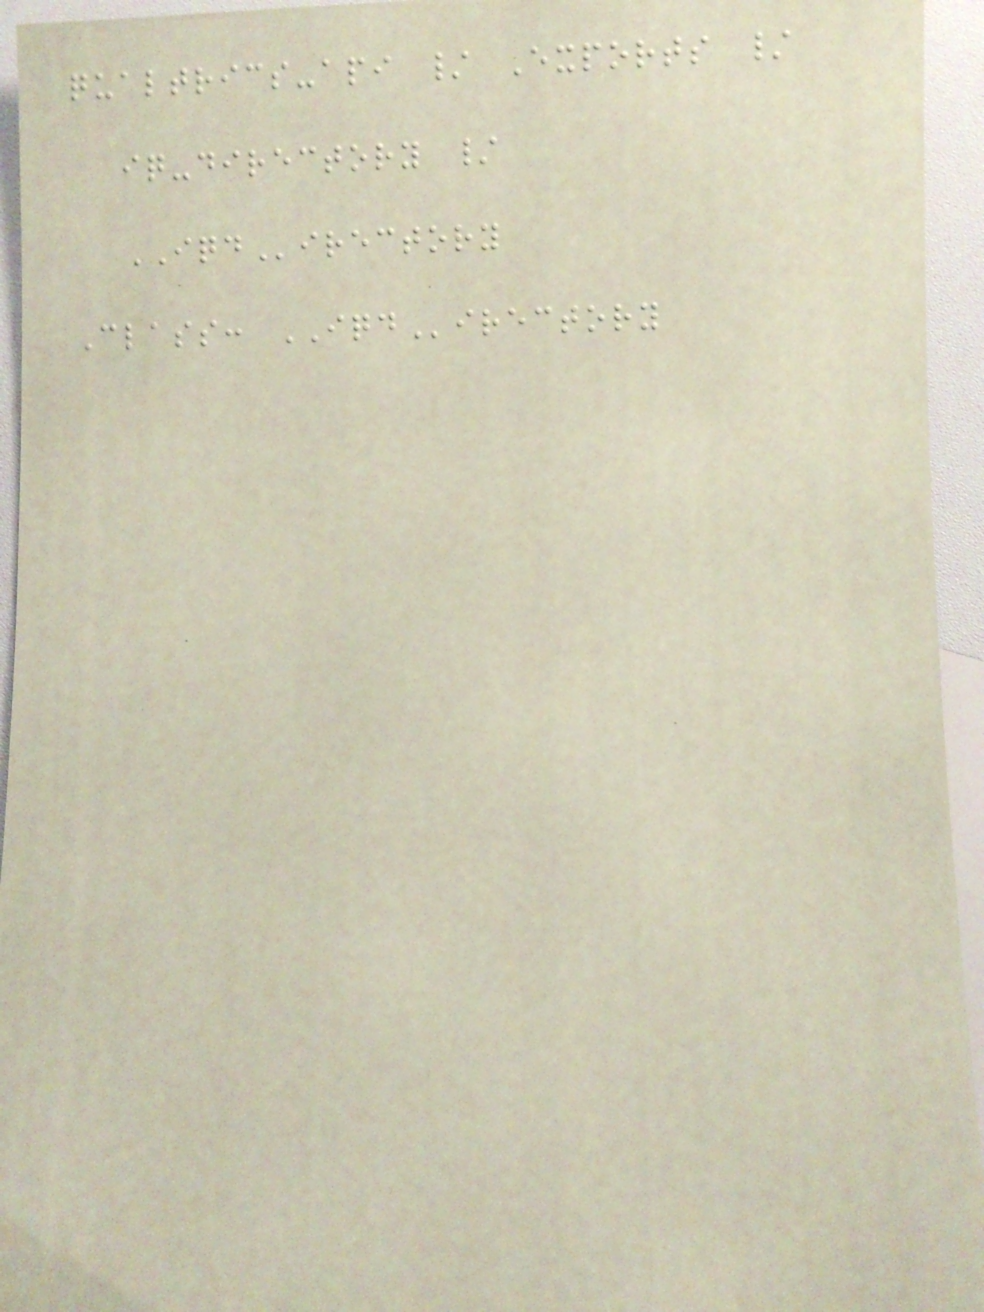qualtrics-api / Exports /
iq-directory /
IQDirectory
Class: IQDirectory
